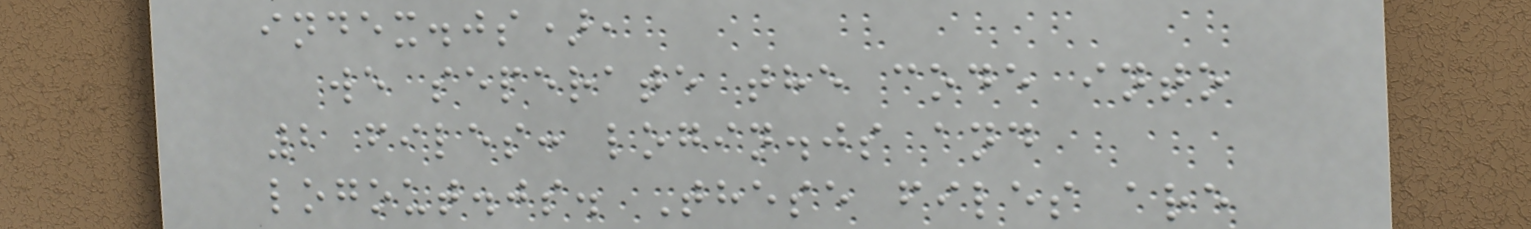index.js),
we seperate the code into
2 files: login.js and
logout.js. These files are
